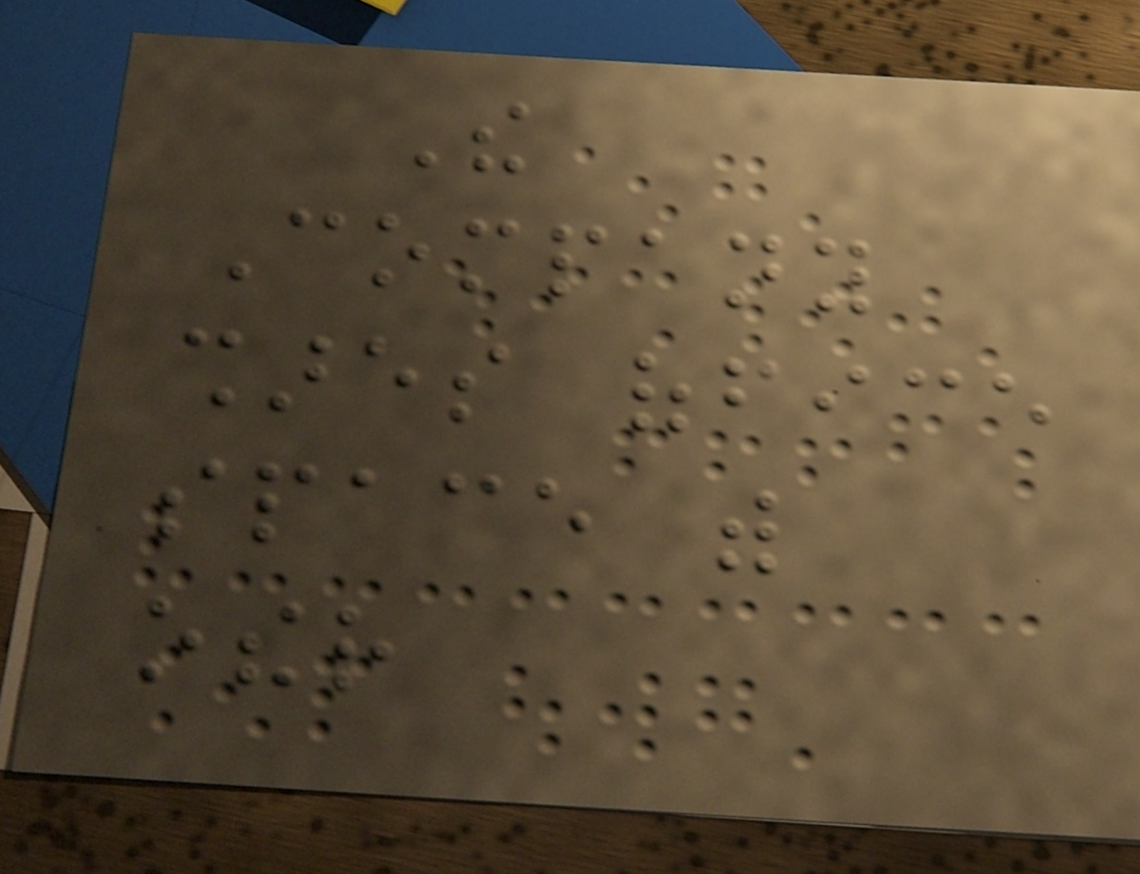The
Company
shares office
space with
other
